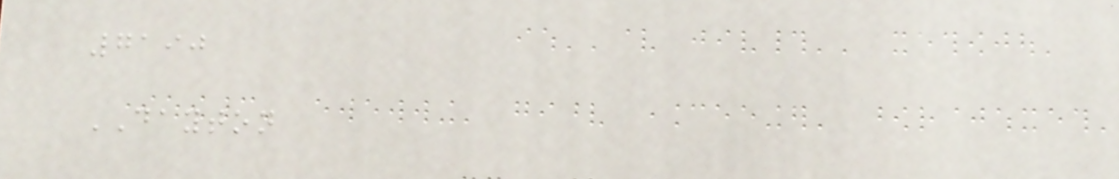7190
DAYTON
